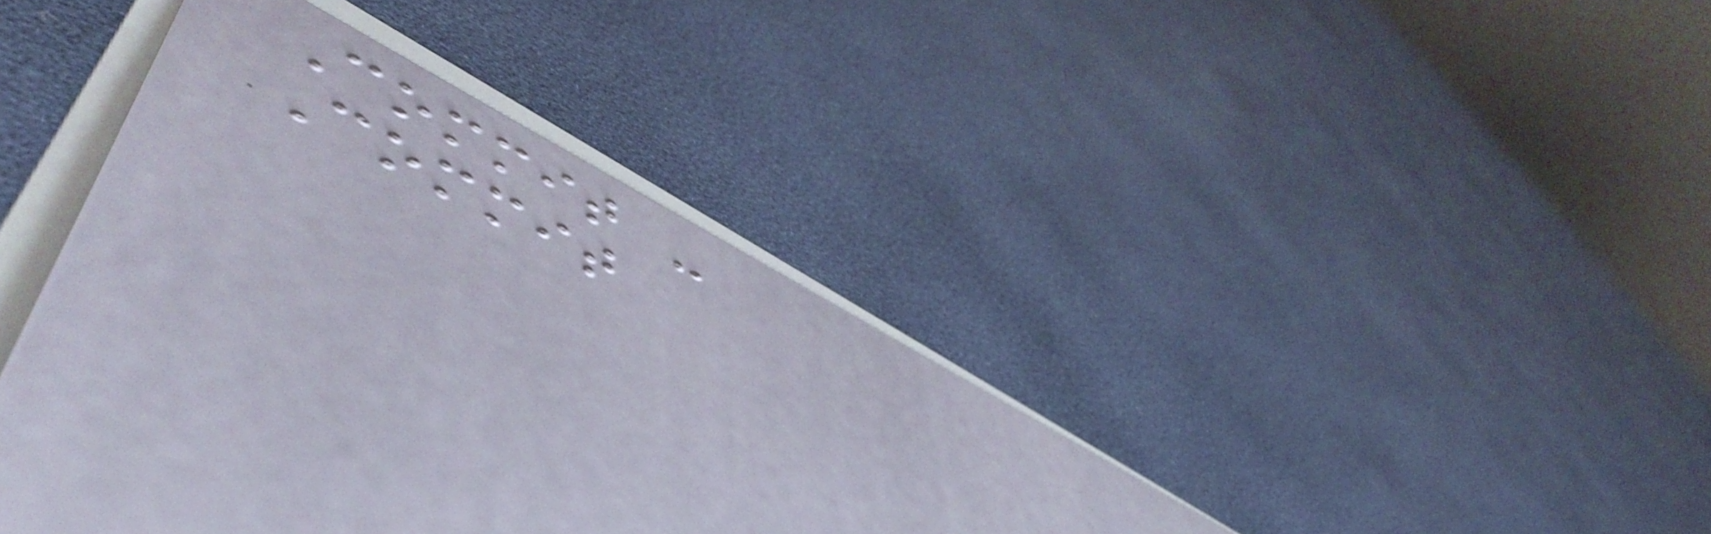Commit -
Commit
